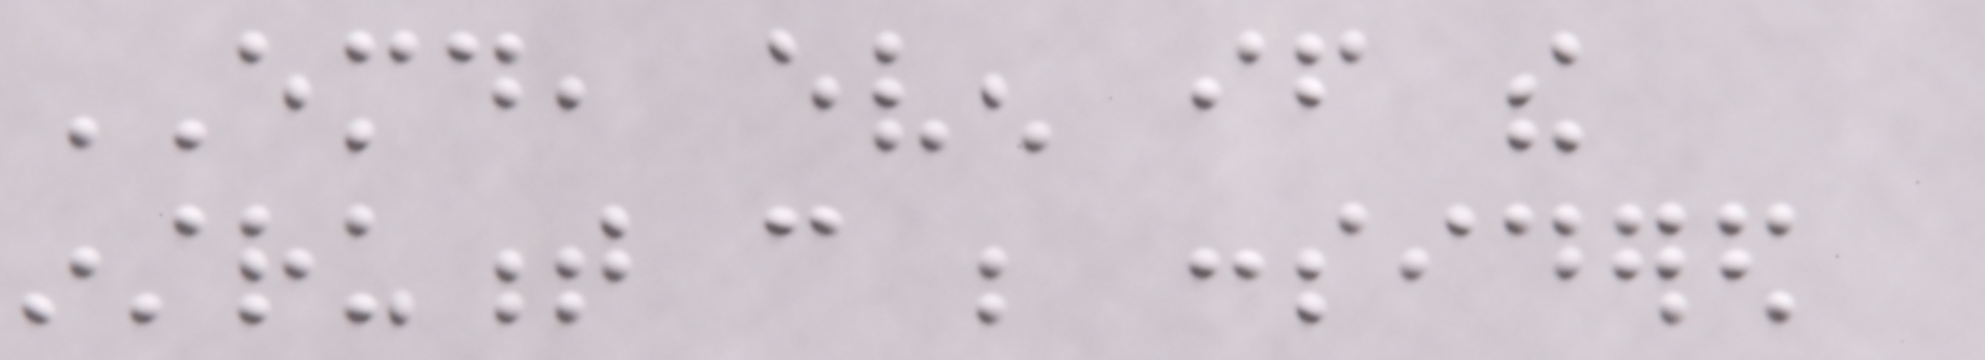EMD, even if the
instrument can be considered
